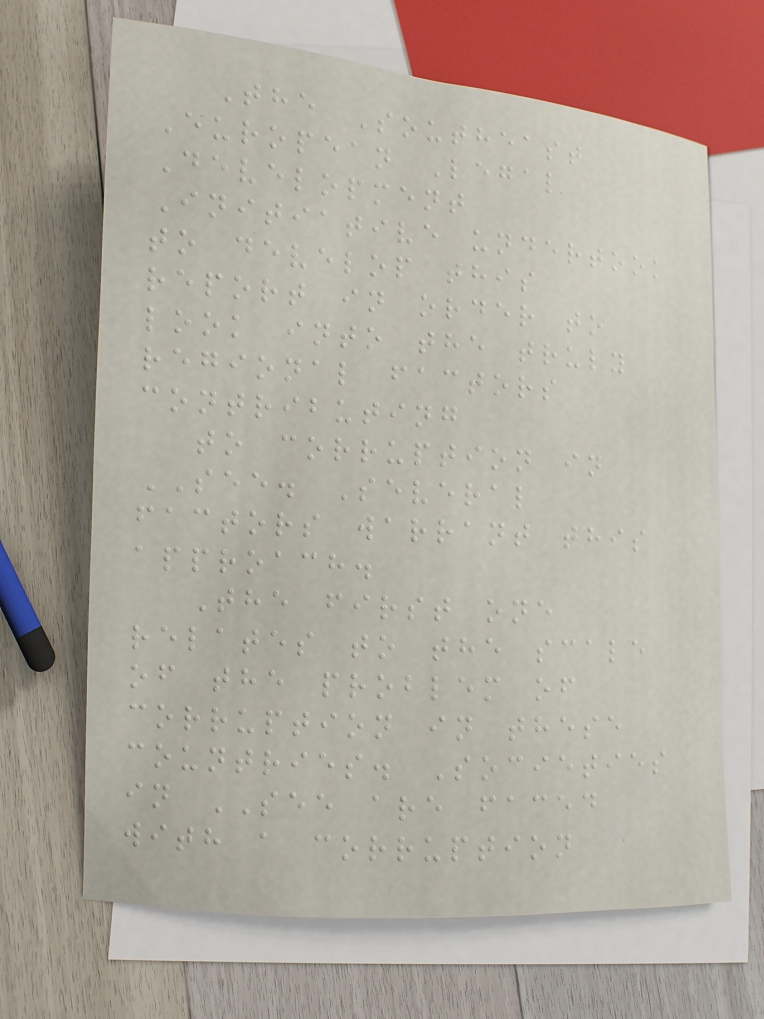The Southeast
European Legal
Development
Initiative undertook
to develop this
report in order to
look into the truly
regional factors
contributing
to corruption in
SEE. Several
factors warrant this
approach.
The first one
relates to the scale
of the problem of
corruption in these
countries. Societies
in SEE are faced
with a corruption
